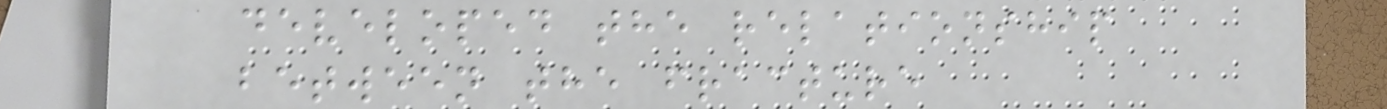developed the relationship
between the fracture
